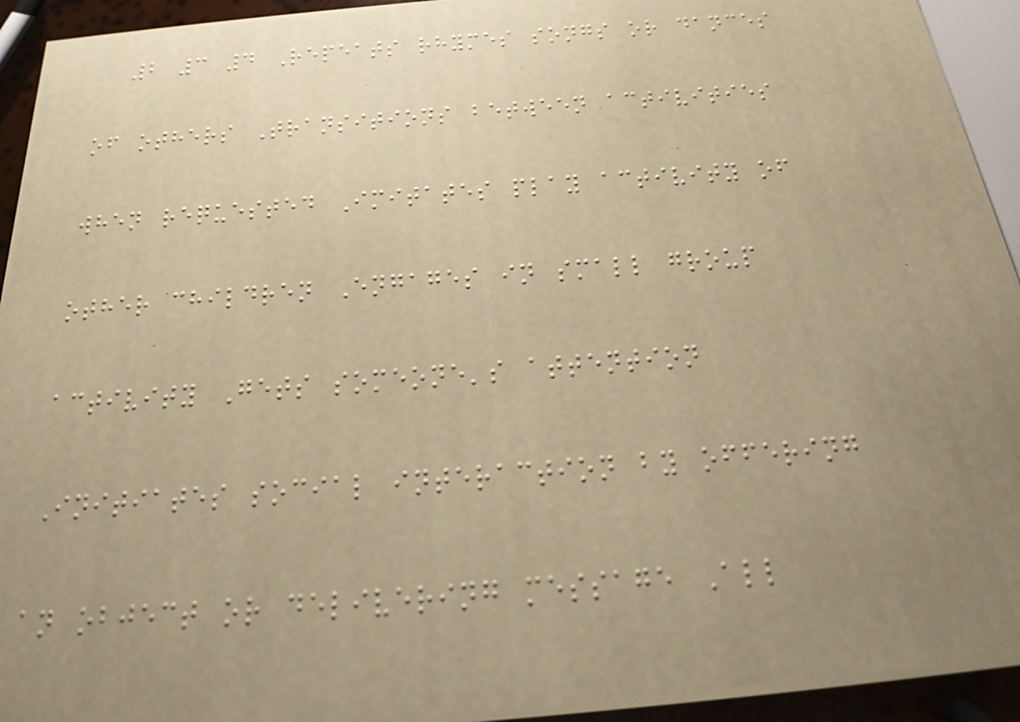2 3 4 Repeats rhymes songs or dances
of others Transitions between activities
when requested Imitates play activity of
other children Engages in small group
activity Gets someone's attention
Initiates social interaction by offering
an object or delivering message All
